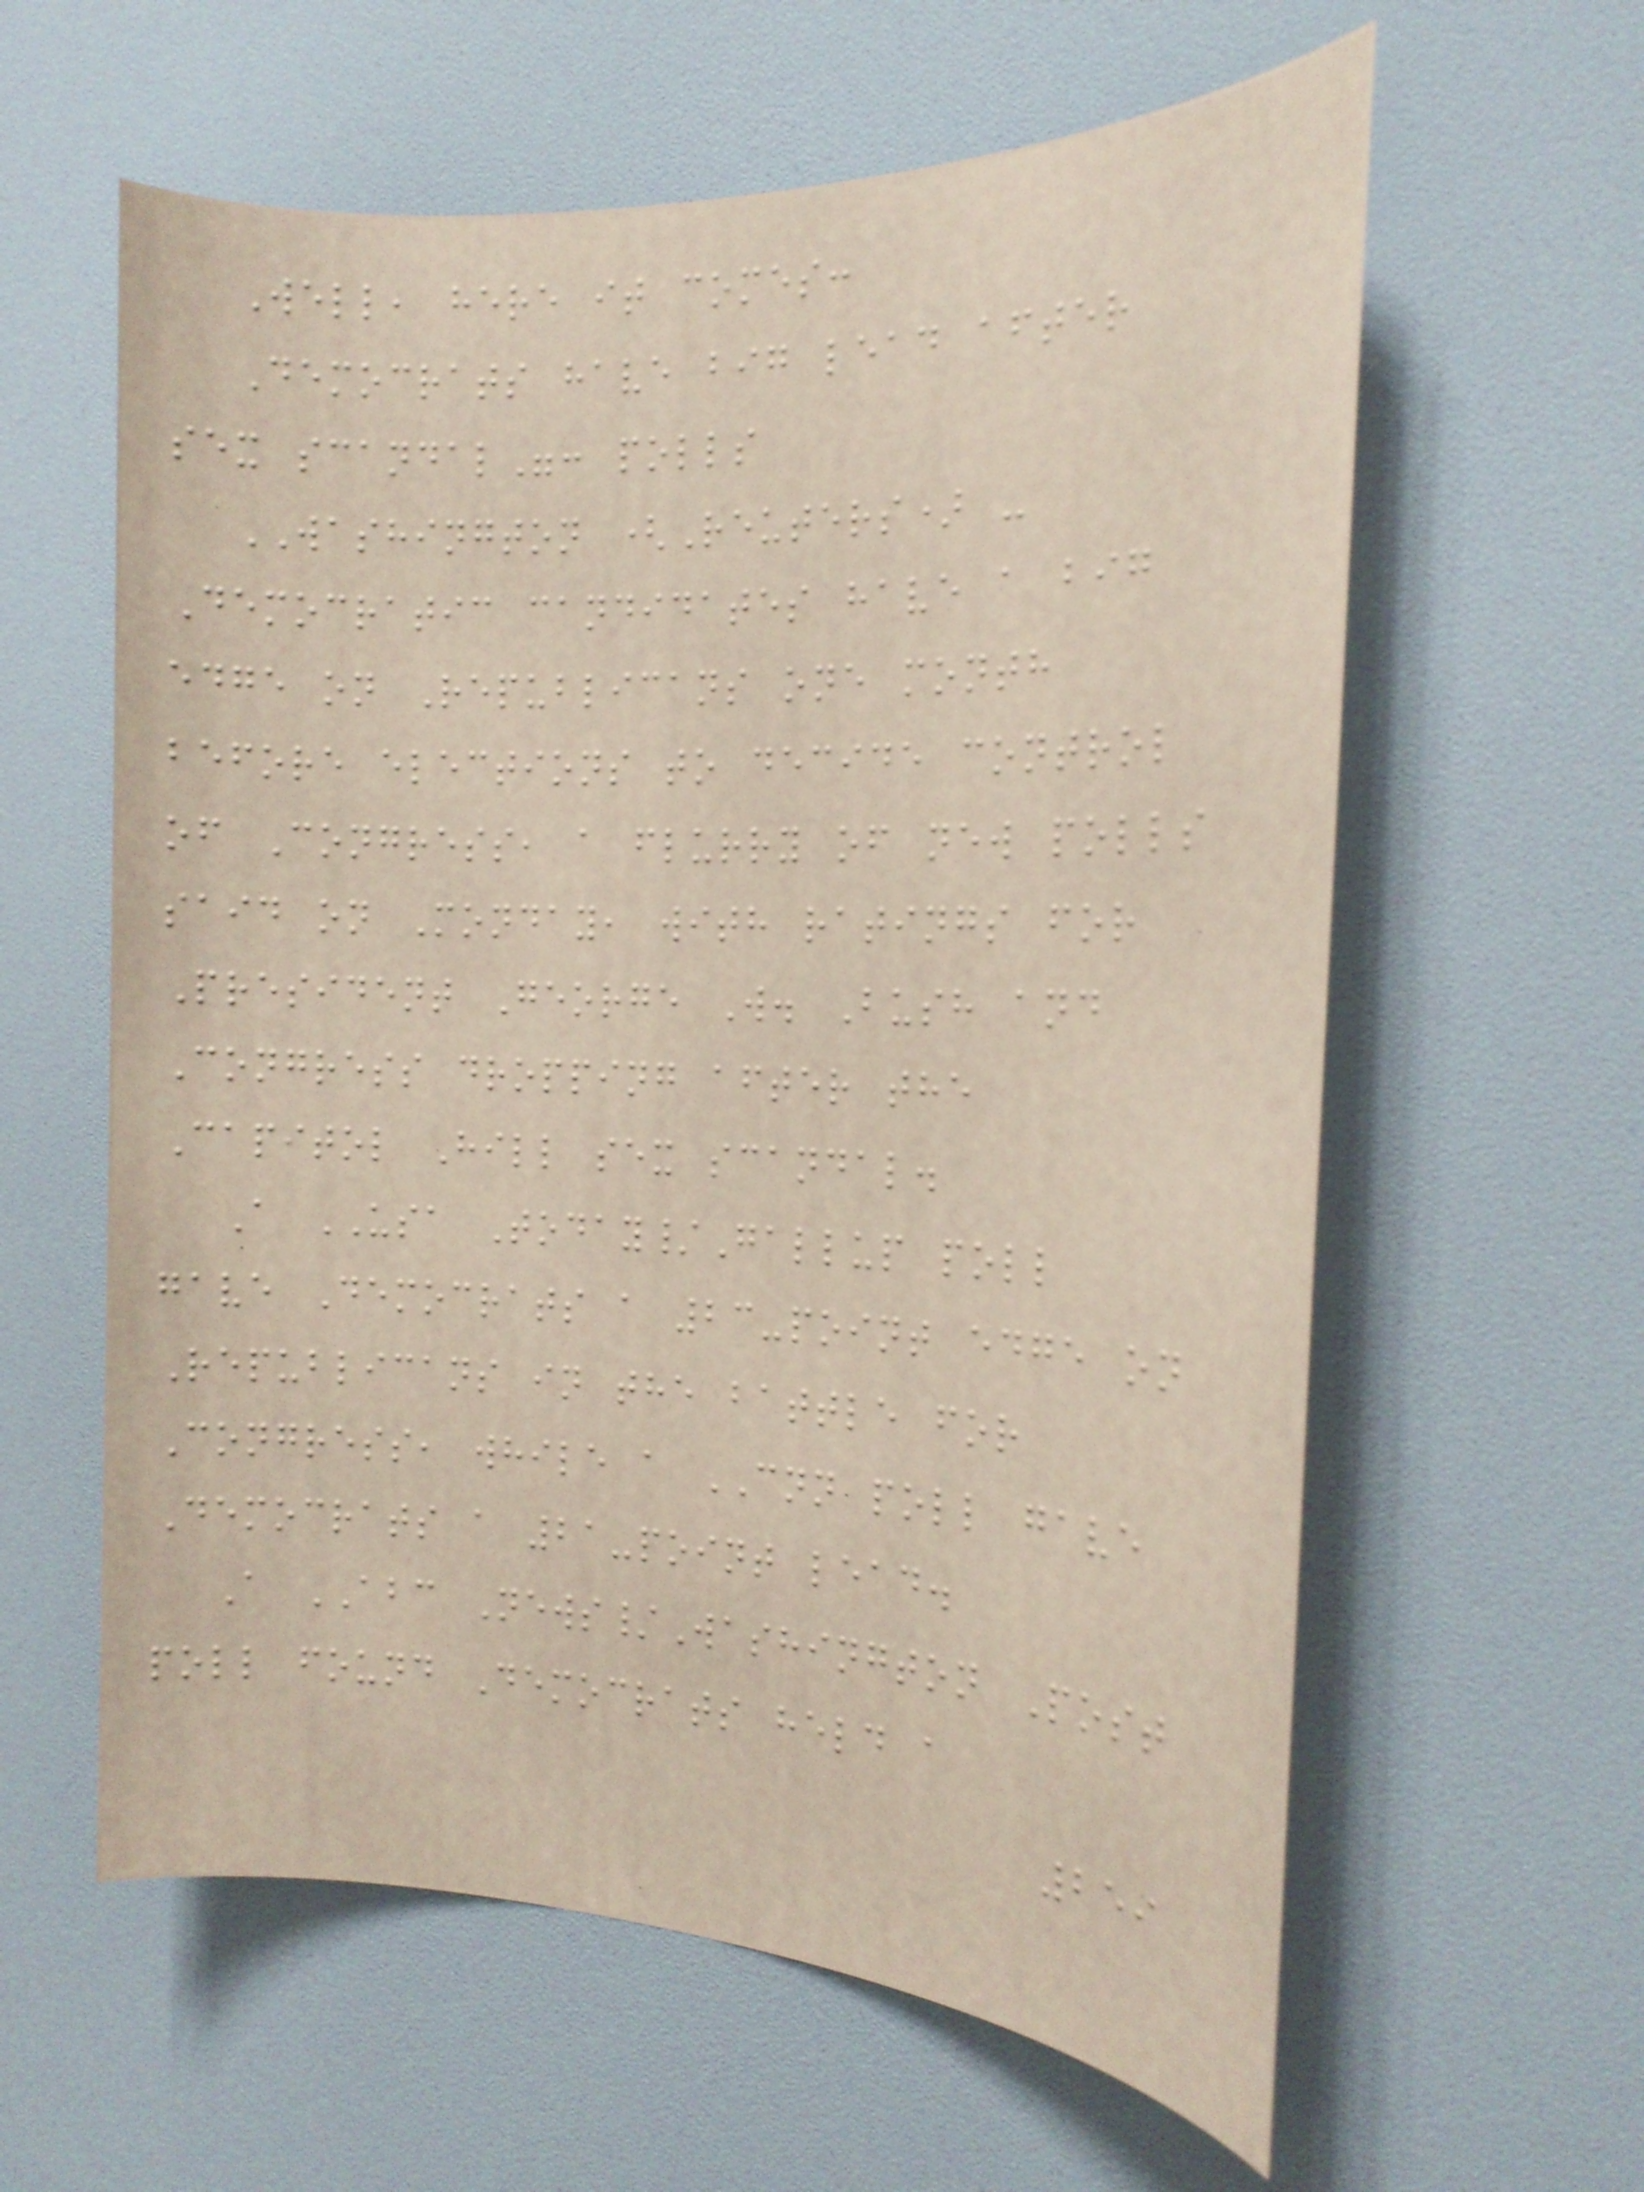Well, here it comes:
Democrats have big lead after
sex scandal": polls
WASHINGTON (Reuters) -
Democratic candidates have a big
edge on Republicans one month
before elections to decide control
of Congress, a flurry of new polls
said on Monday, with ratings for
President George W. Bush and
Congress dropping after the
Capitol Hill sex scandal.
A USA Today/Gallup poll
gave Democrats a 23-point edge on
Republicans in the battle for
Congress, while a CNN poll gave
Democrats a 21-point lead.
A ABC News/Washington Post
poll found Democrats held a
259
